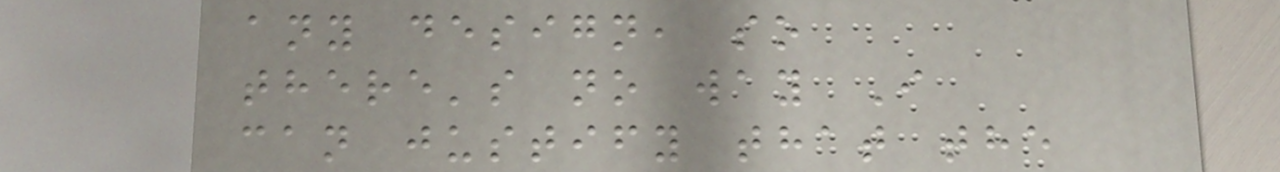any design, so
there's no way I
can justify that the
